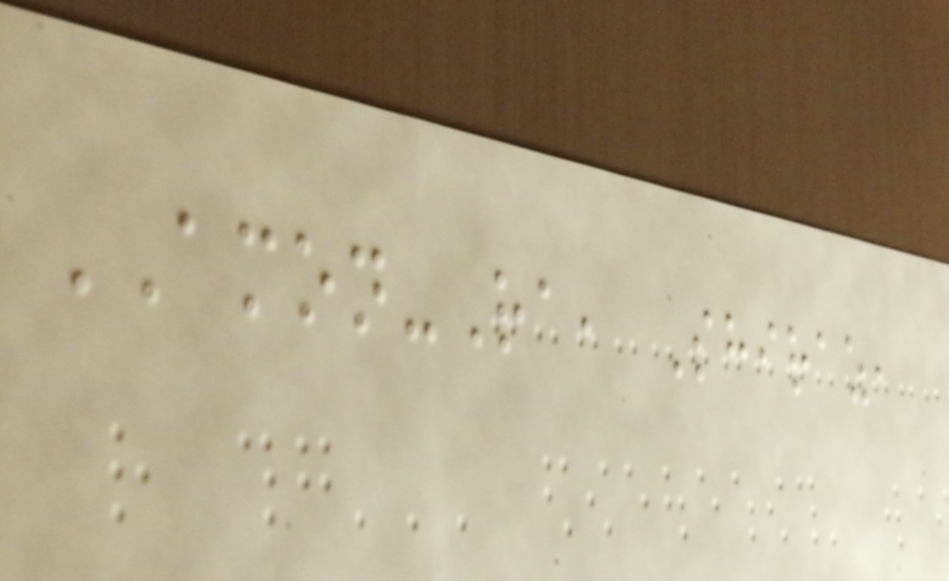AMON-Ra, Shiraz,
